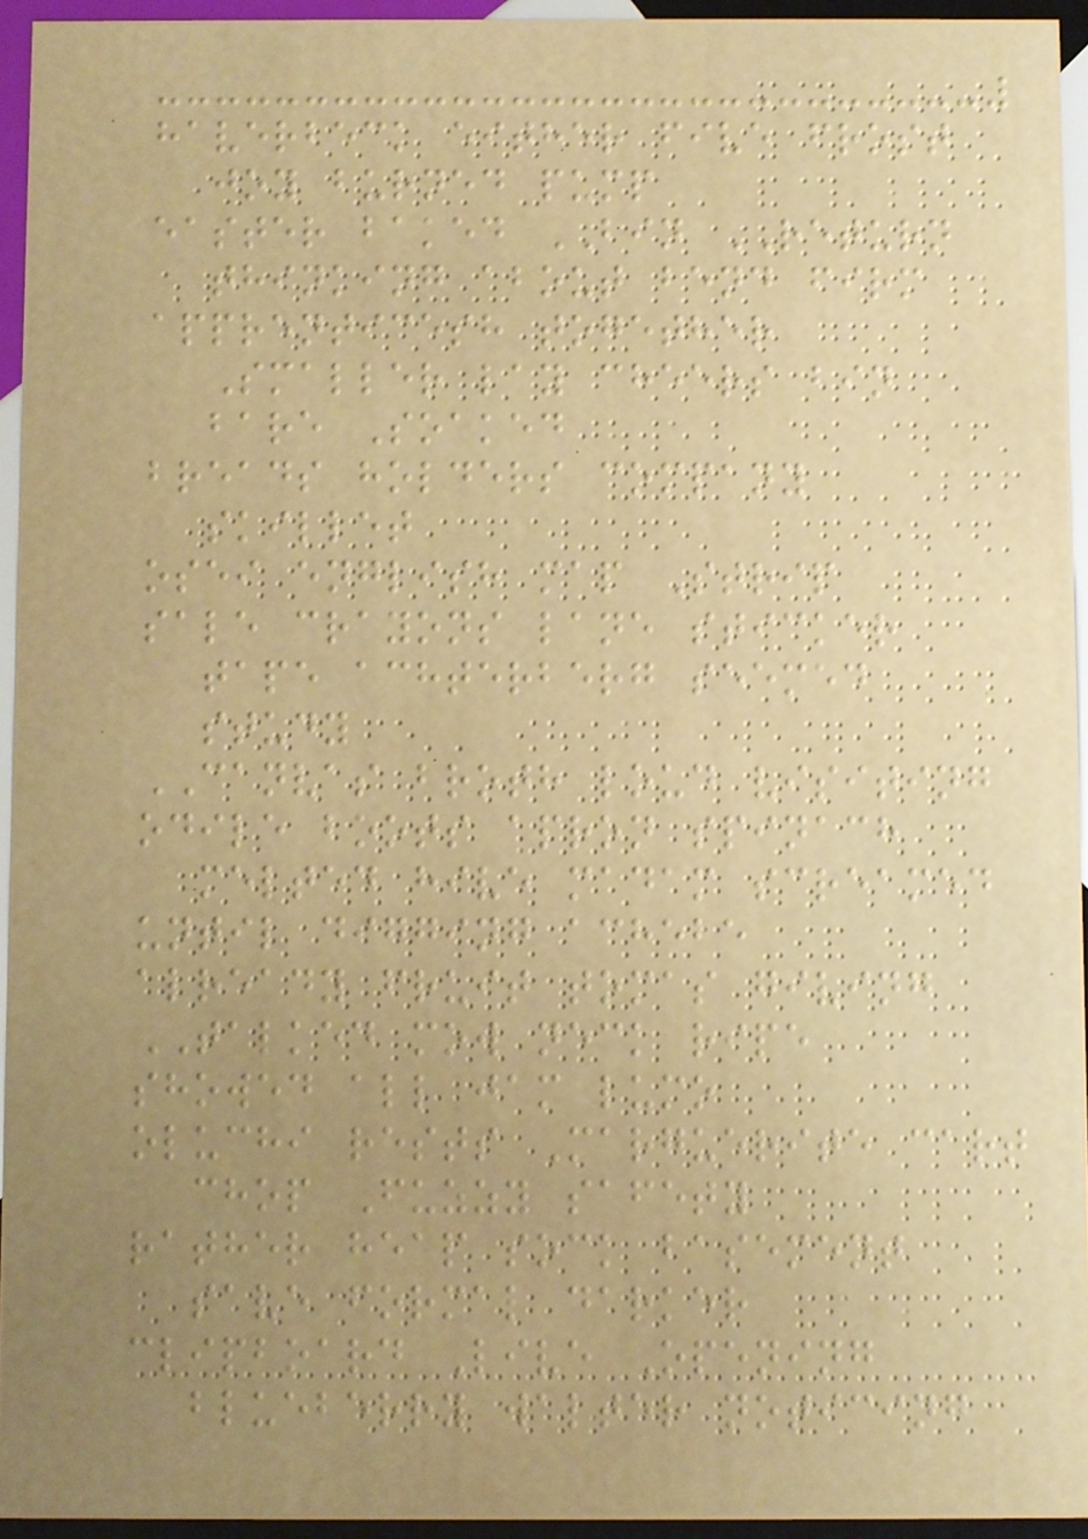haverbeck either five frost
joy burned pump
easter baked BIN RETURN
thinking about bend firm
apprenticesh together
Smaller lay cheers bin
bare Soaked
breads holders company
skillet
osei english map Strip
sale crayons lane sticker
tape achterberg seemed
study
CANVAS broth loud visiting
odile boots apron spinach
melted hive madam screamed
until digging achebe
already fruit tomas giving
TALKED mow neck ripe
showed all jam lumo
oluchi rests Marguerite cart
chop Fuzzy safety
rather heap sock basement
save formal darker
clipboard Live Opening
blueberry walter noticing
